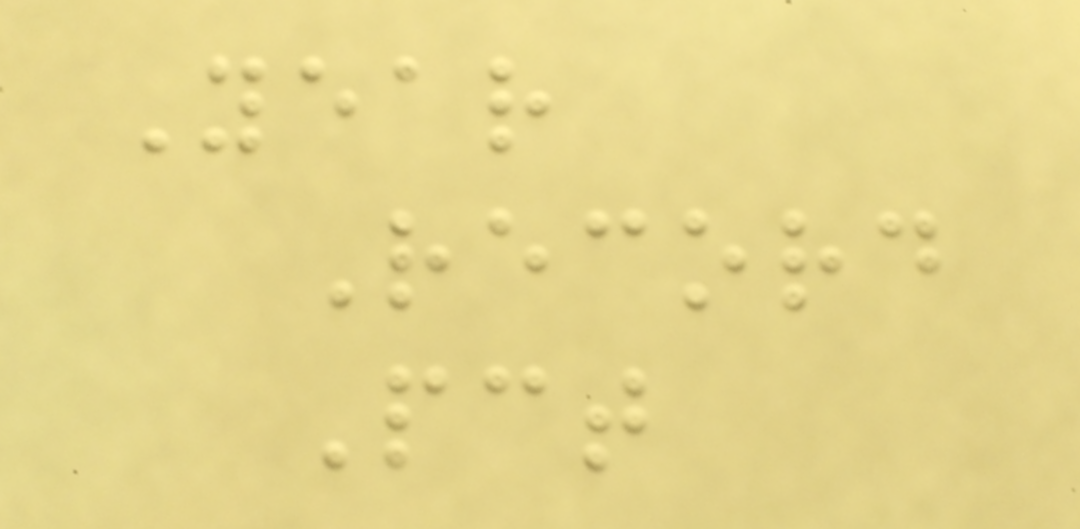Year
Record
Pct
